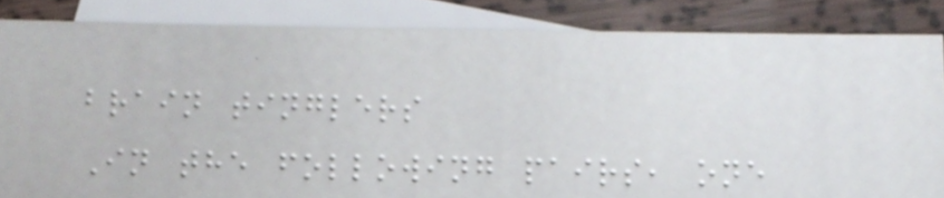brain tinglers
In the following pairs, one
